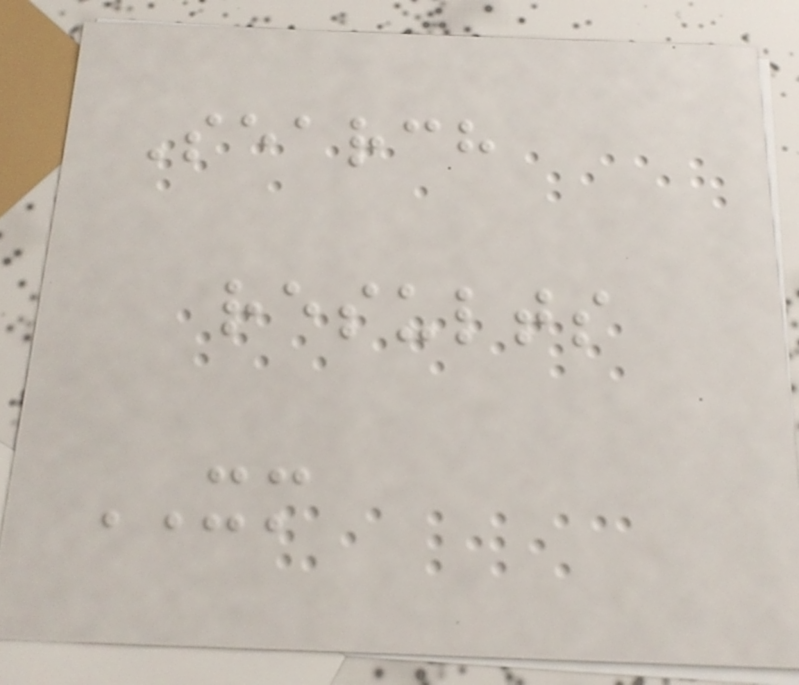Search
results
XM
